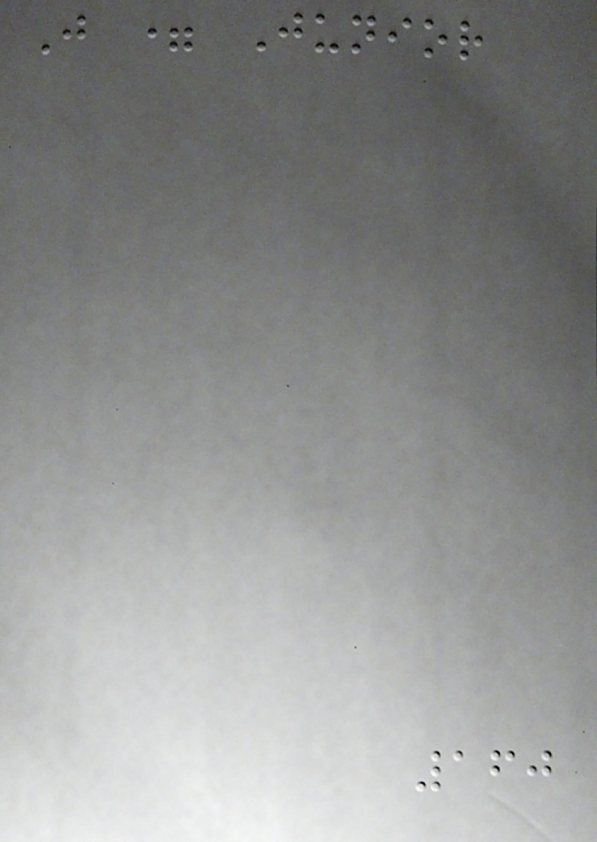J = Junior
160
